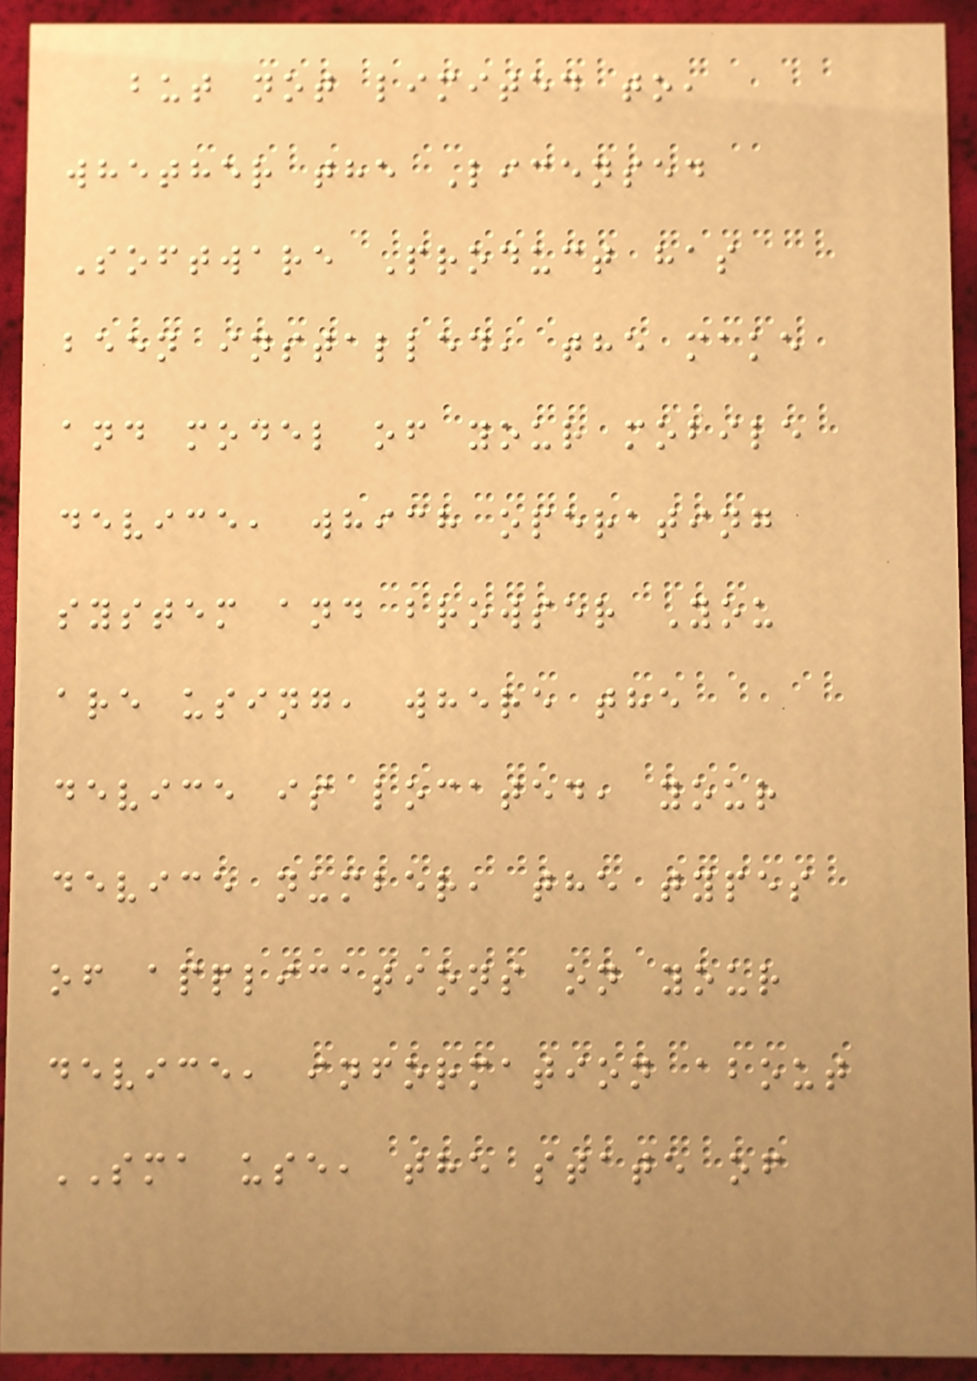but not limited to,
whether the Licensed
Software Product has
been installed, the make
and model of your mobile
device, which operating
system and browser You
are using, where the
device is located, your
device number, the types
of applications on your
device, information about
SMA use, the state of
